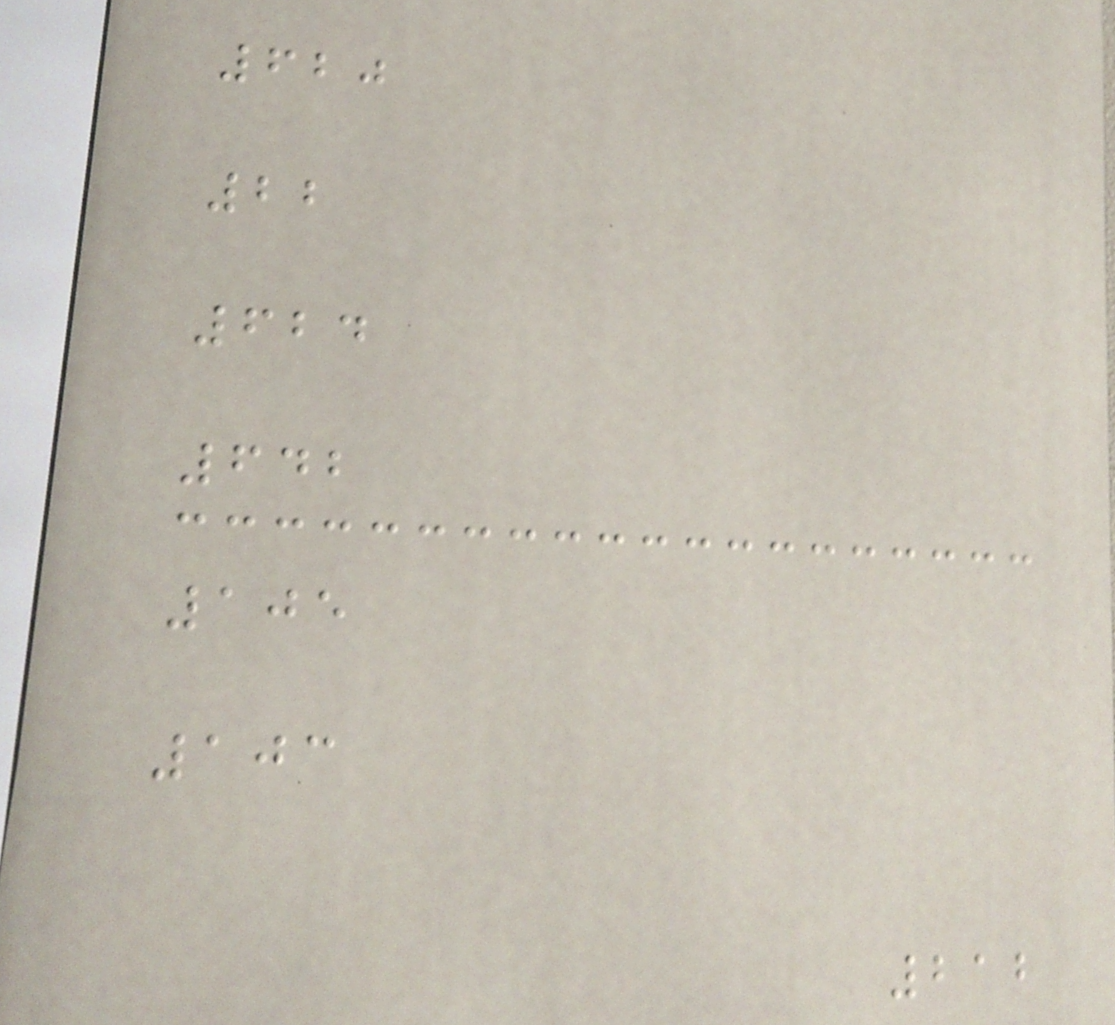620
22
624
642
105
103
212
